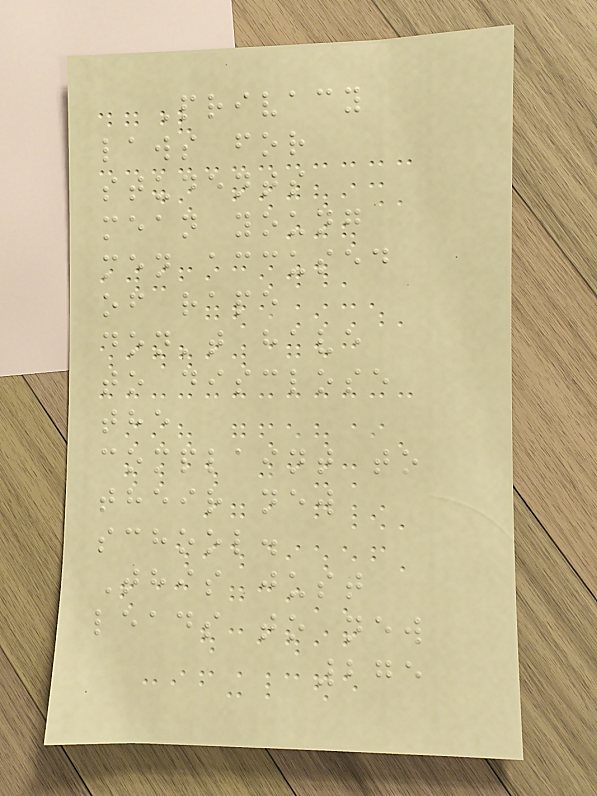Privacy
laws for
students
mean young
men accused
of rape
don't have
to disclose
the
complaint to
their new
school.
This just
leads to new
275
